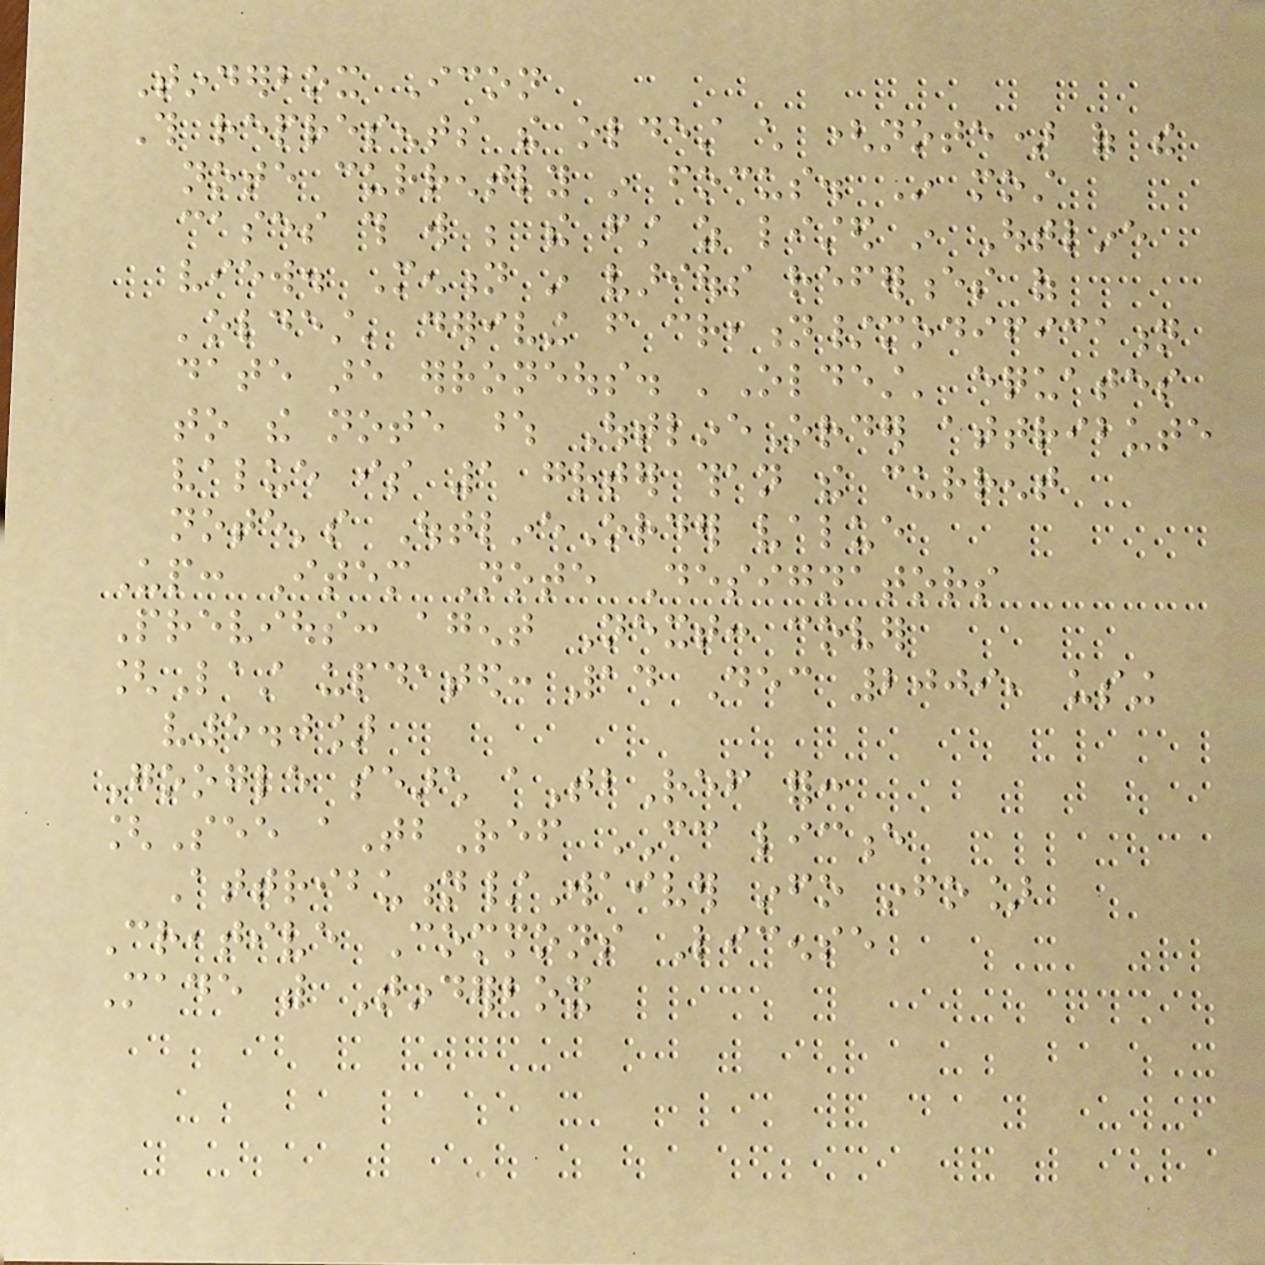Tinderbox Icon
This represents the oldest child (note) of the
note currently in focus. In most
cases this will be the first as listed in Outline
view. Mention in various references of
'oldest' deriving from creation/modification
date are erroneous. 'Oldest' equates
to the note whose OutlineOrder attribute
value is 1 greater than the current
note's OutlineOrder value
Up: Item Note Designators
Previous: agent Next: cover
[Last updated: 14 Dec 2009, using
v5.0]
Google search aTbRef for:
[See aTbRef CC licence
Attribution/Waiver info info]
Creative Commons License
Made with Tinderbox
